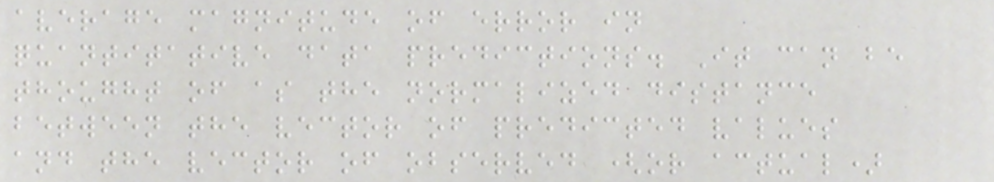average magnitude of error in
quantitative data predictions. It can be
thought of as the normalized distance
between the vector of predicted values
and the vector of observed (or actual)
